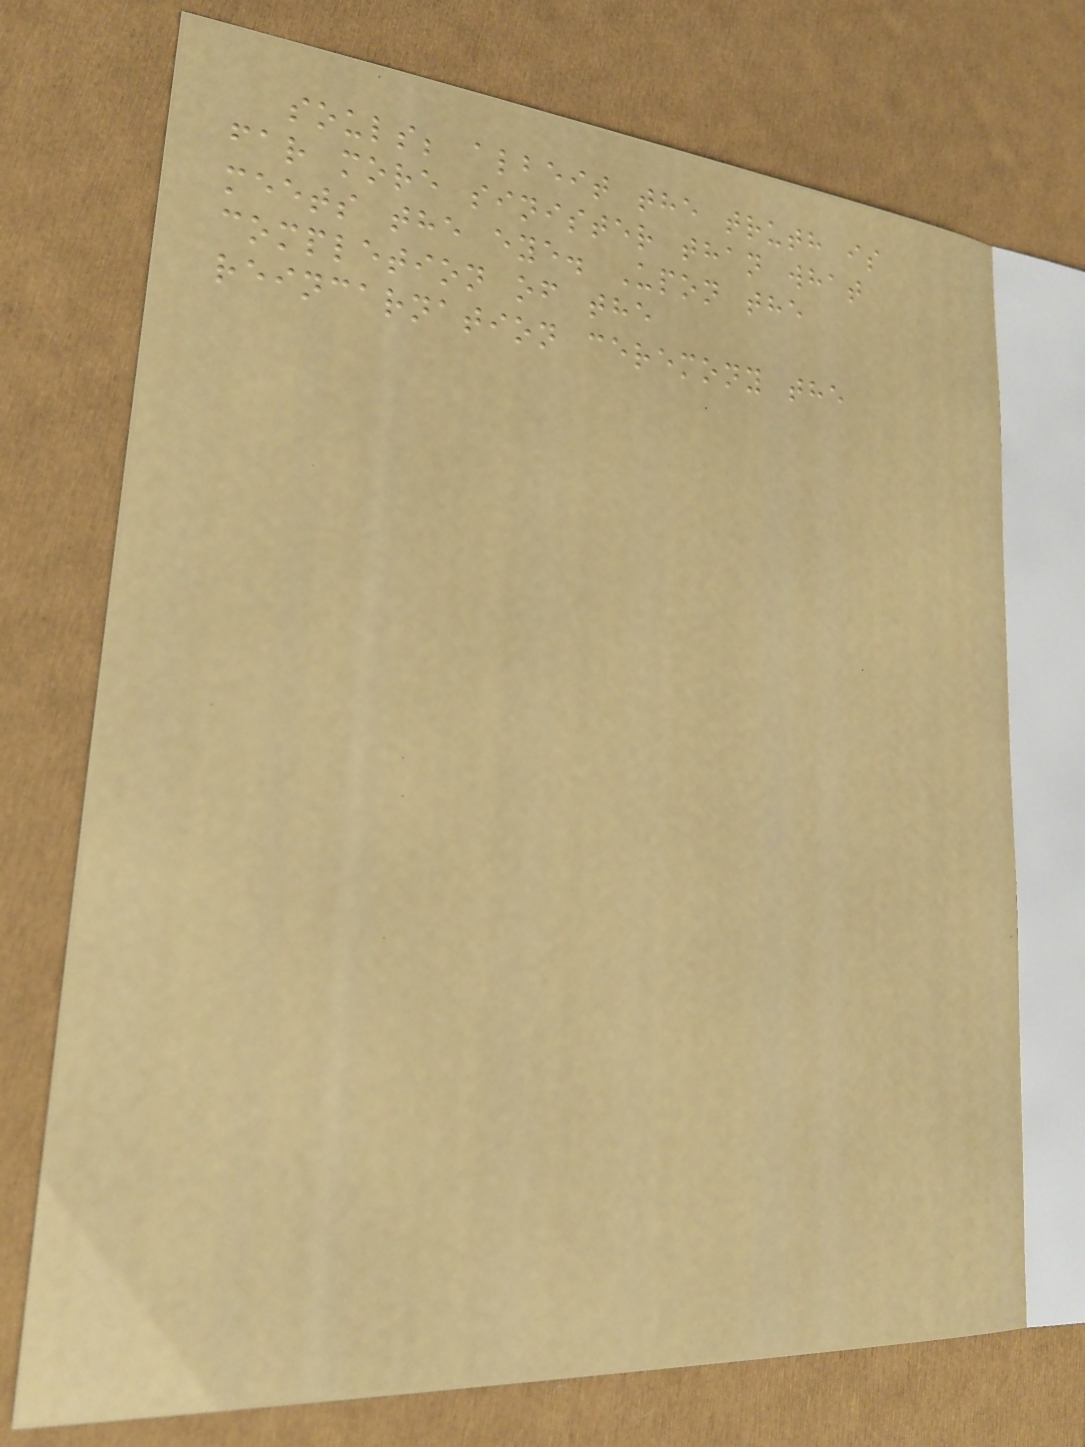souls; albeit the truth is
far more sinister than what
meets the eye. Upon the
completion of the
reincarnation ceremony the
